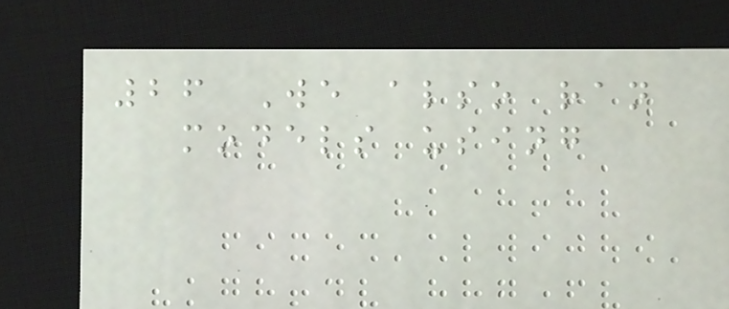26 We also ran
models using
